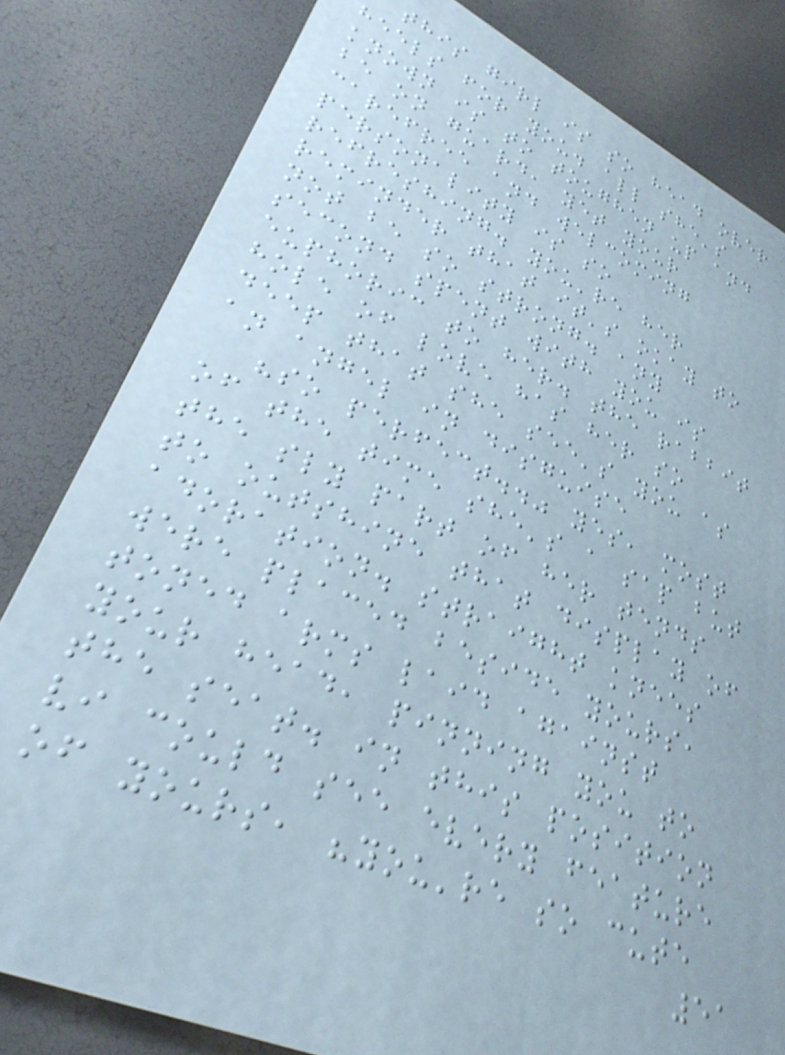this girl is so head over
heels for you. all she's
known is to toughen up and
be on guard, yet your
carefree and welcoming
personality is so
refreshing. you're her
reminder that it's okay to
not be so strong. any
second spent with you is
euphoric to her. the rabbit
hole of love has her so
deep that she see's you as
an angel in disguise
"so perfect.." yes, most
of the time she's a sap but
the sly part of her tends
to outshine that display of
adoration. straight knees
were placed beside yours,
toned arms laid against
your head, pinning you to
the seat. in this position
vi could see every feature
of yours, "you're so cute
51
